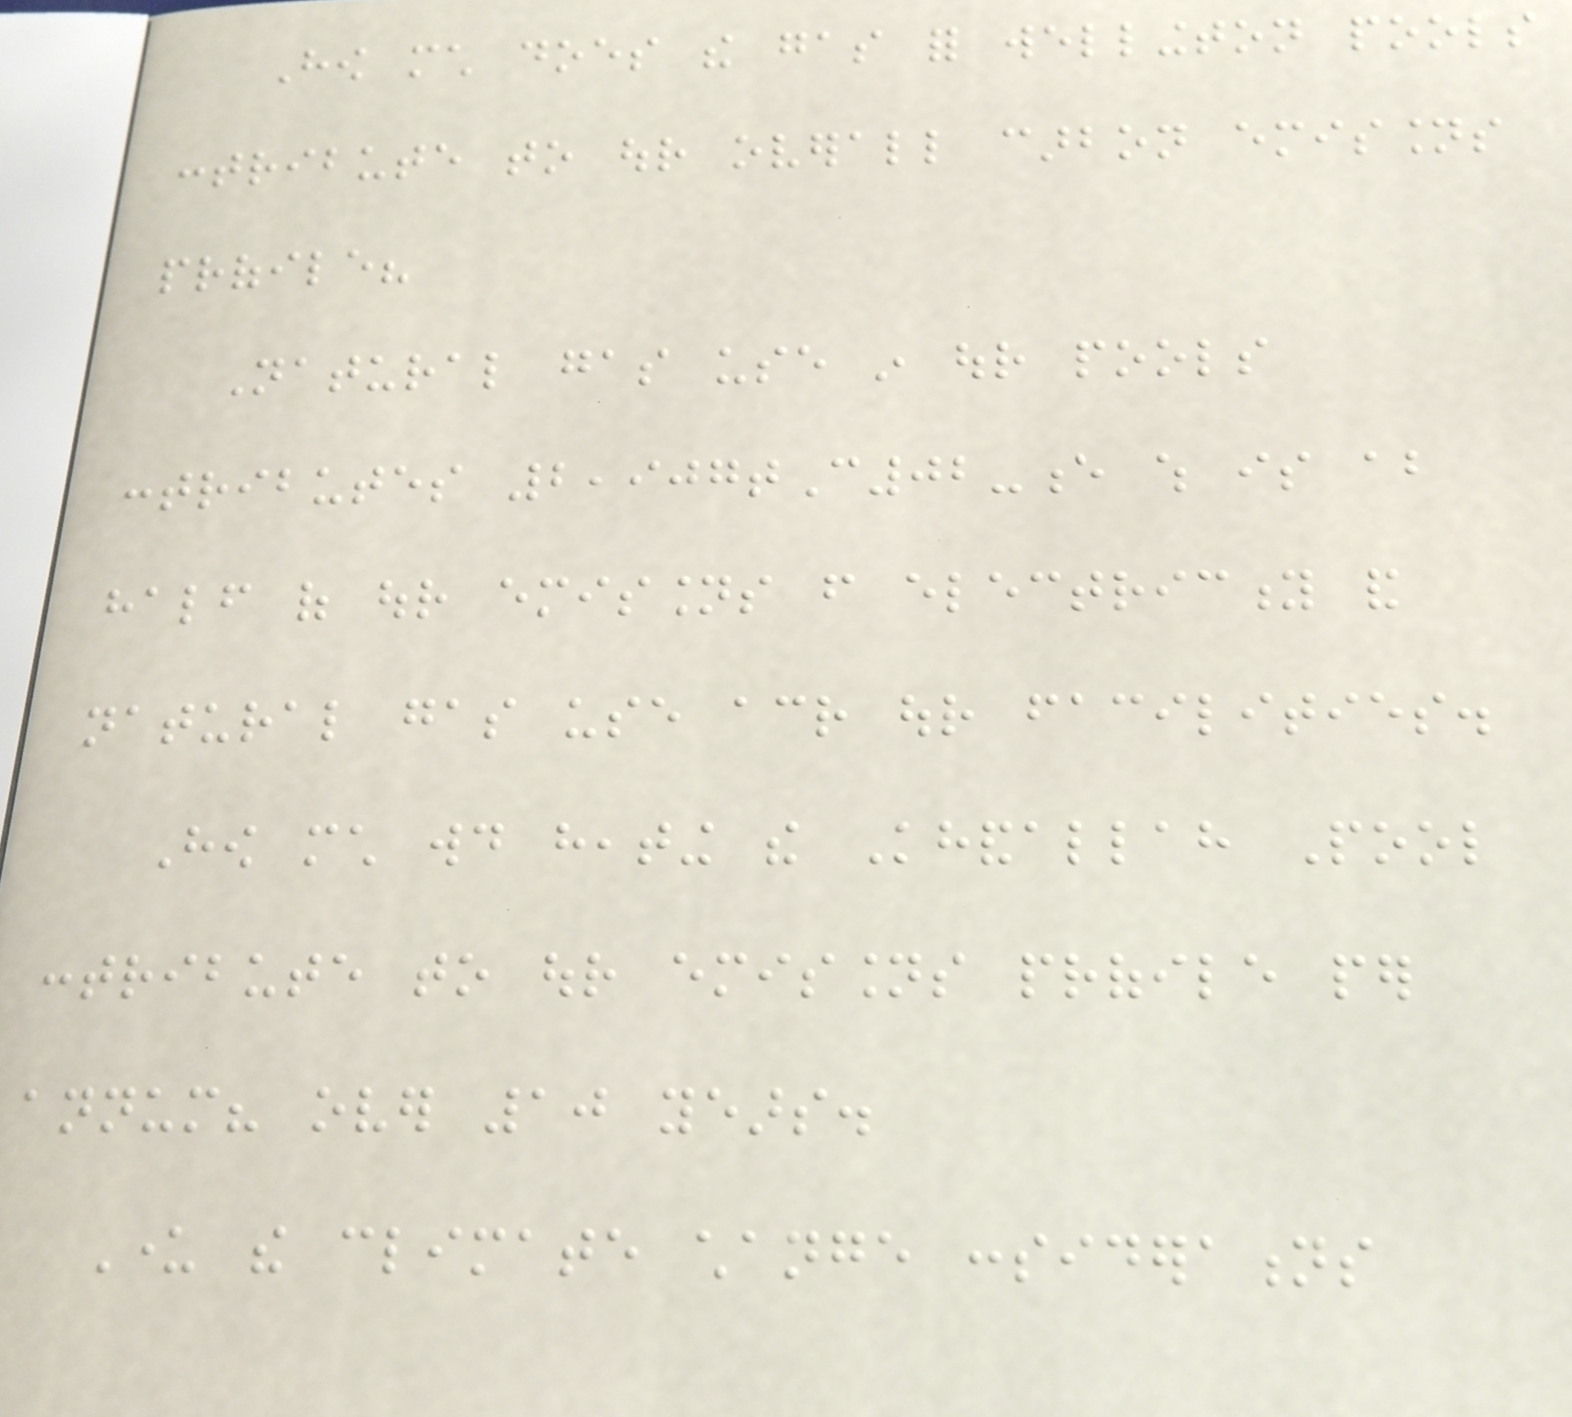How much does the gas for wellington pools
contribute to our overall carbon emissions
profile?
Natural gas use in our pools
contributes 2,907tC02-e which is about
half of our emissions from electricity and
natural gas use across our facilities.
How much would heating the Khandallah Pool
contribute to our emissions profile per
annum? over 10 years.
Under the climate change considerations
